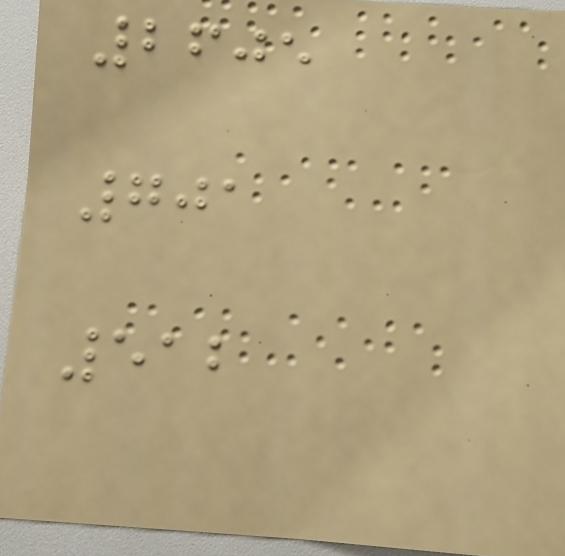2605
701
512
